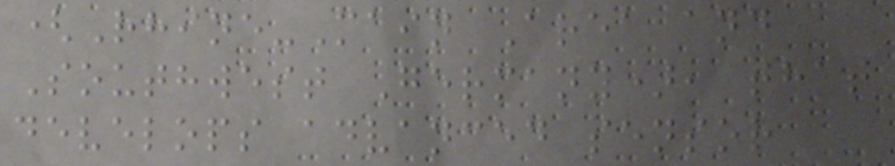(Rhine-Main Area and
Southwest Germany), that
develops advanced sensor
